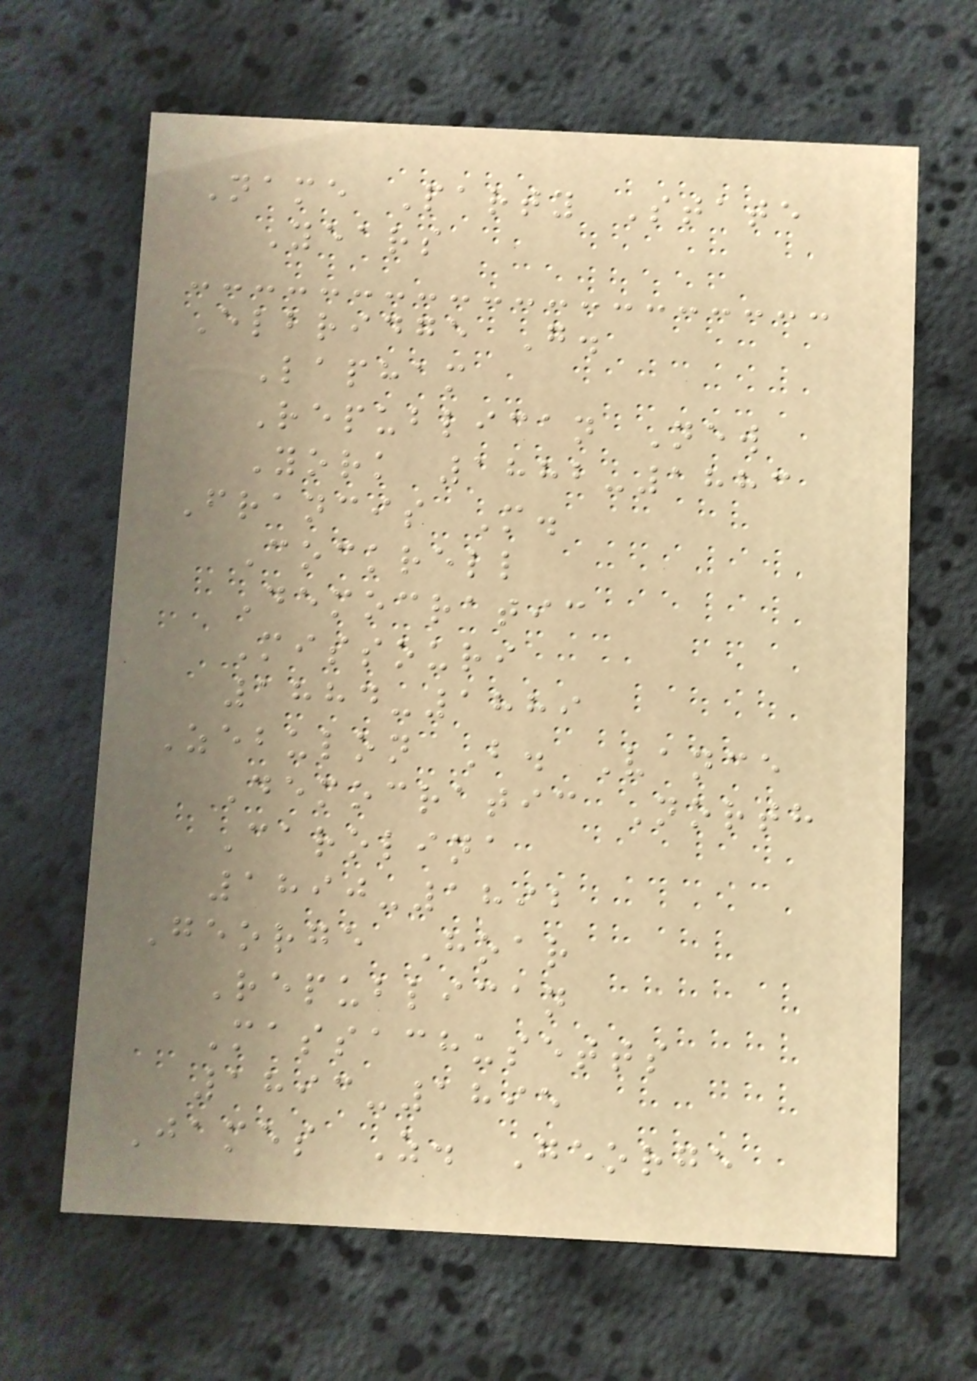Name Party State
Years
Elbridge G.
Lapham
Republican New
York 1882-1883
Francis M.
Cockrell
Democratic
Missouri
1884-1889
Zebulon B. Vance
Democratic North
Carolina
1890-1892
George Hoar
Republican
Massachusetts
1893-1895
James Z. George
